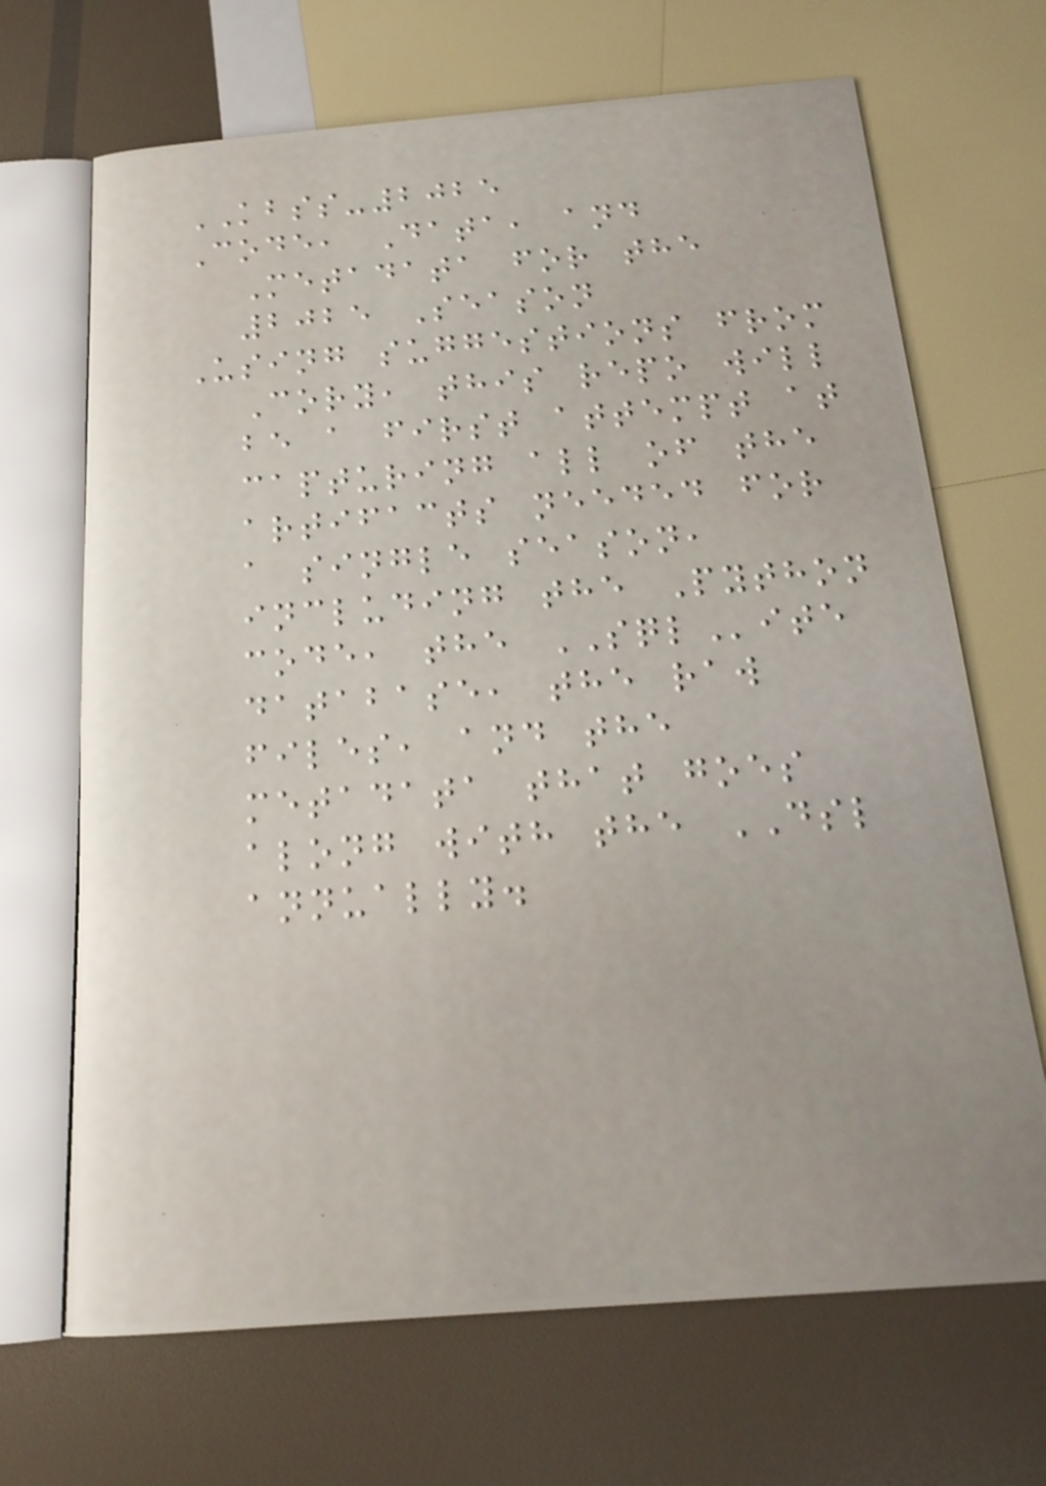KBSS-2025
Code, Data, and
Metadata for the
2025 Season
Using suggestions from
Cory, this repo will
be a first attempt at
capturing all of the
artifacts needed for
a single season,
including the Python
code, the SQLite
database, the raw
files, and the
metadata that goes
along with the DSL
annually.
